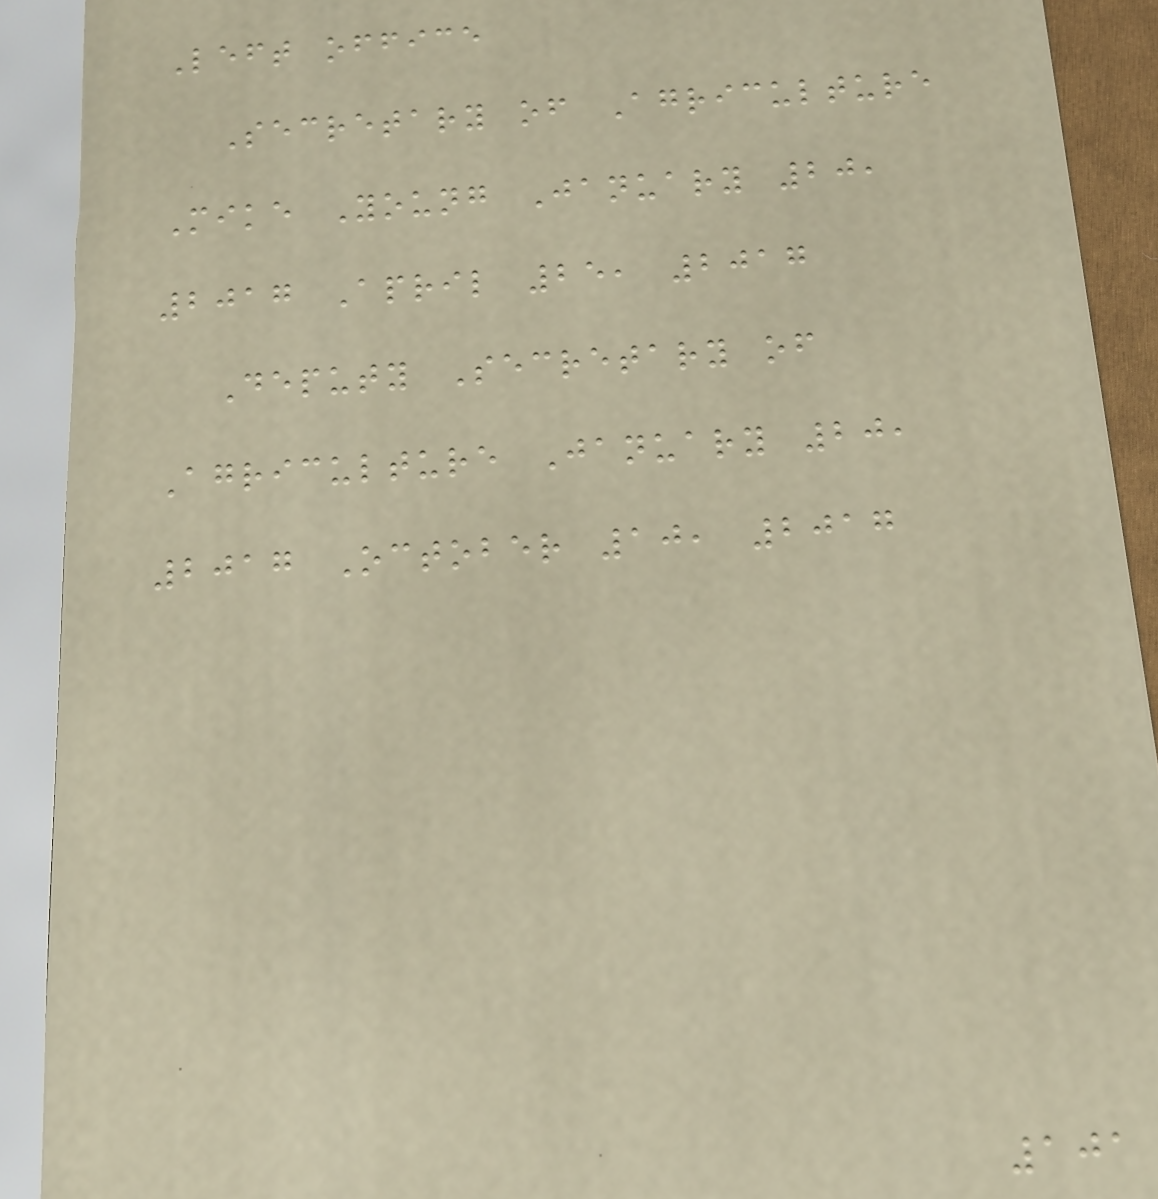Left office
Secretary of Agriculture
Mike Young January 20,
2017 April 25, 2017
Deputy Secretary of
Agriculture January 20,
2017 October 10, 2017
101
